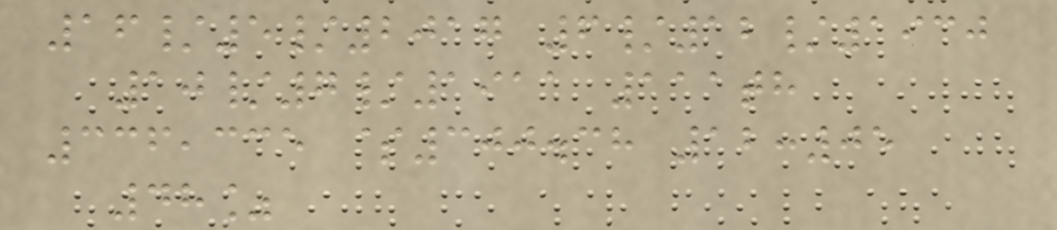16/5/2017 6/12/1930
10/7/1911 111th
336,335 $300.38 12:05
48%
